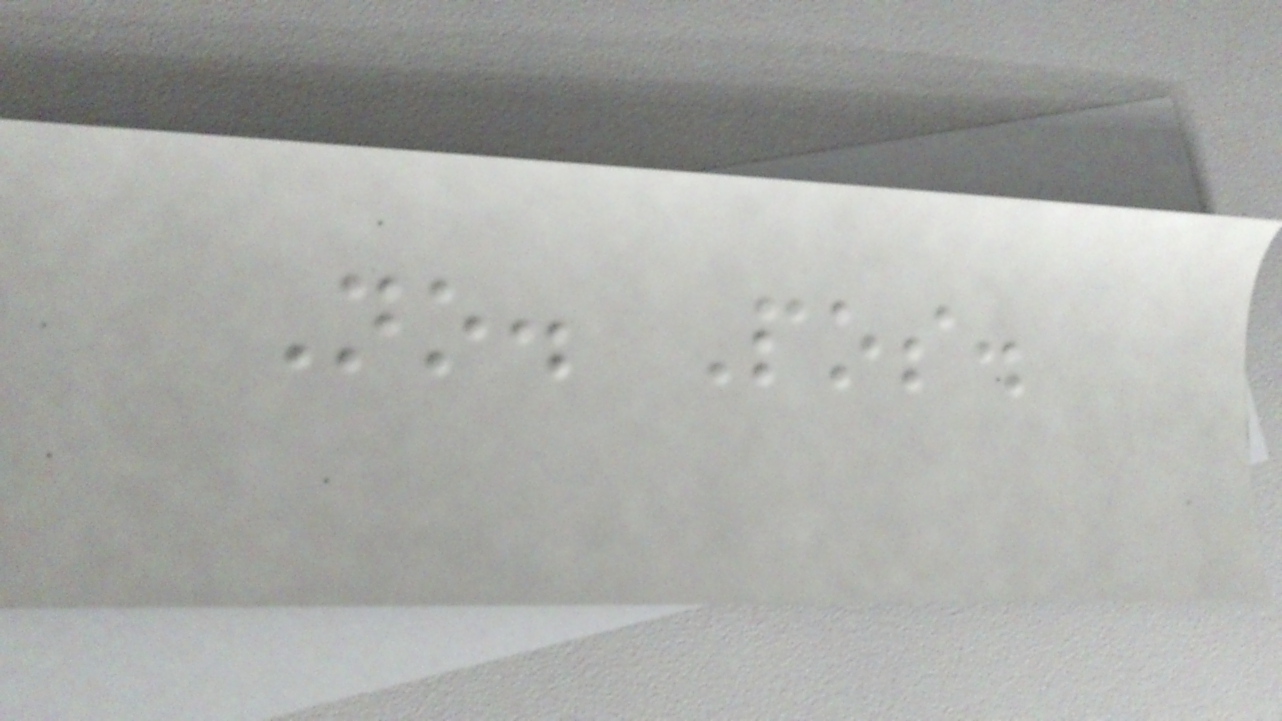No. Pos.
